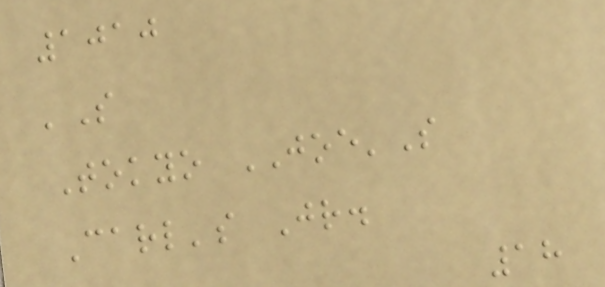1010
'S
Tokyo JOE'S
Carl's Jr.
18
